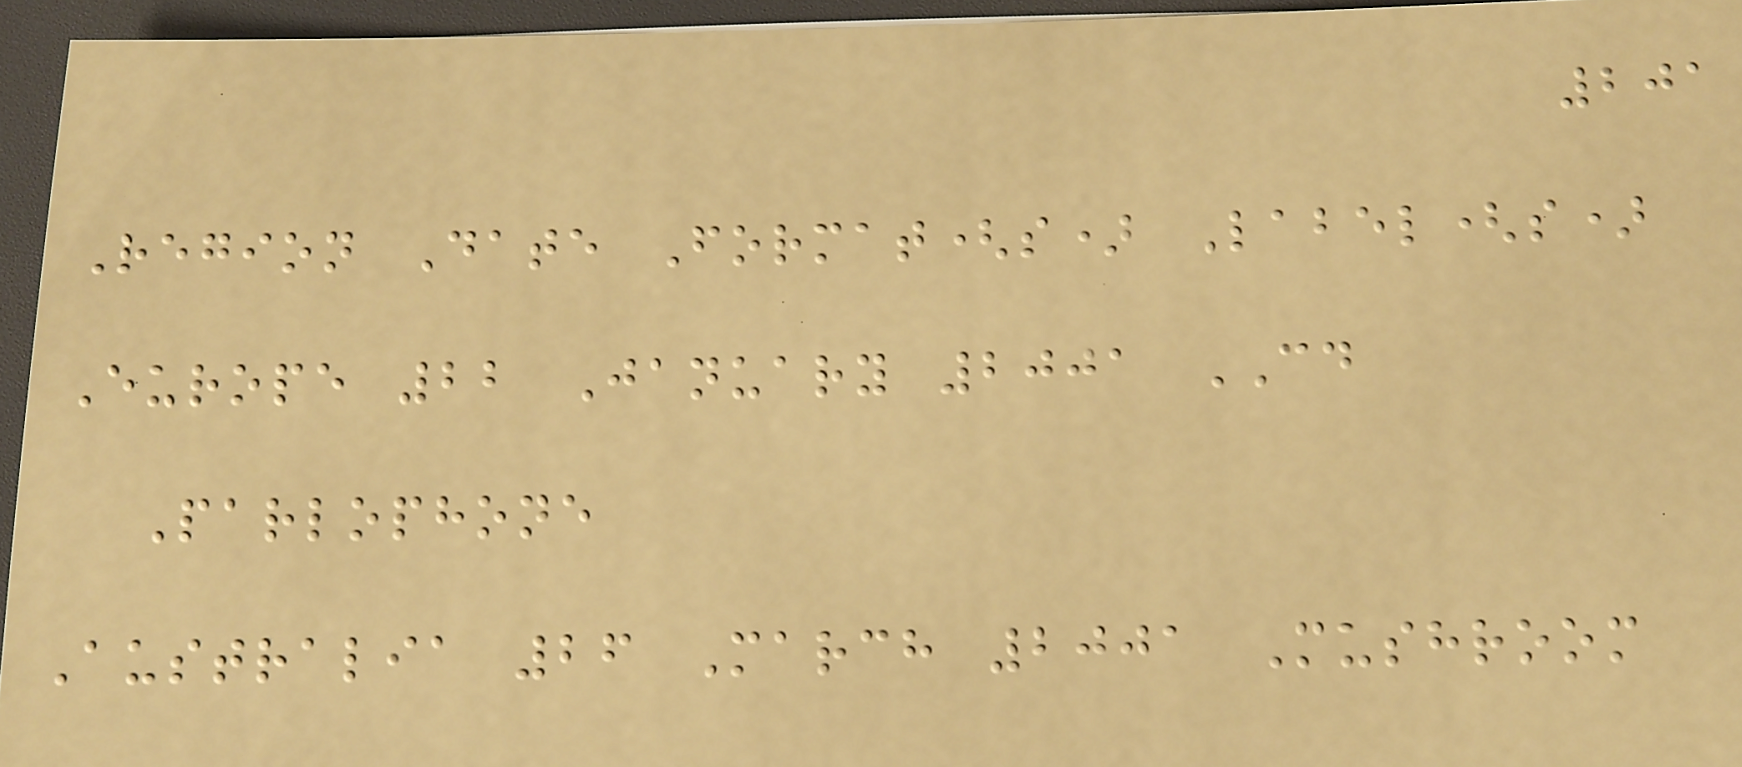201
Region Date Format(s) Label(s)
Europe 22 January 2001 CD
Parlophone
Australia 26 March 2001 Mushroom
